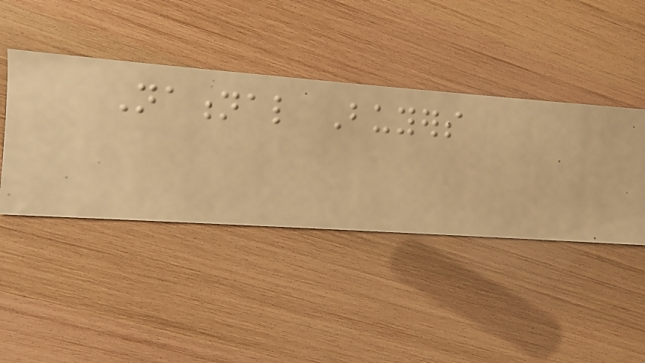National Buyers
